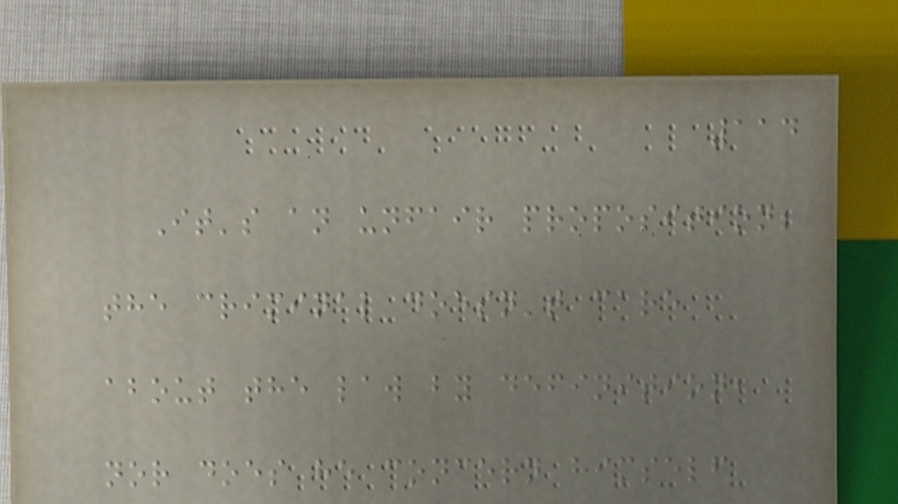114
It's an unfair proposition;
the criminal doesn't care
about the law by definition,
nor does he concern himself
